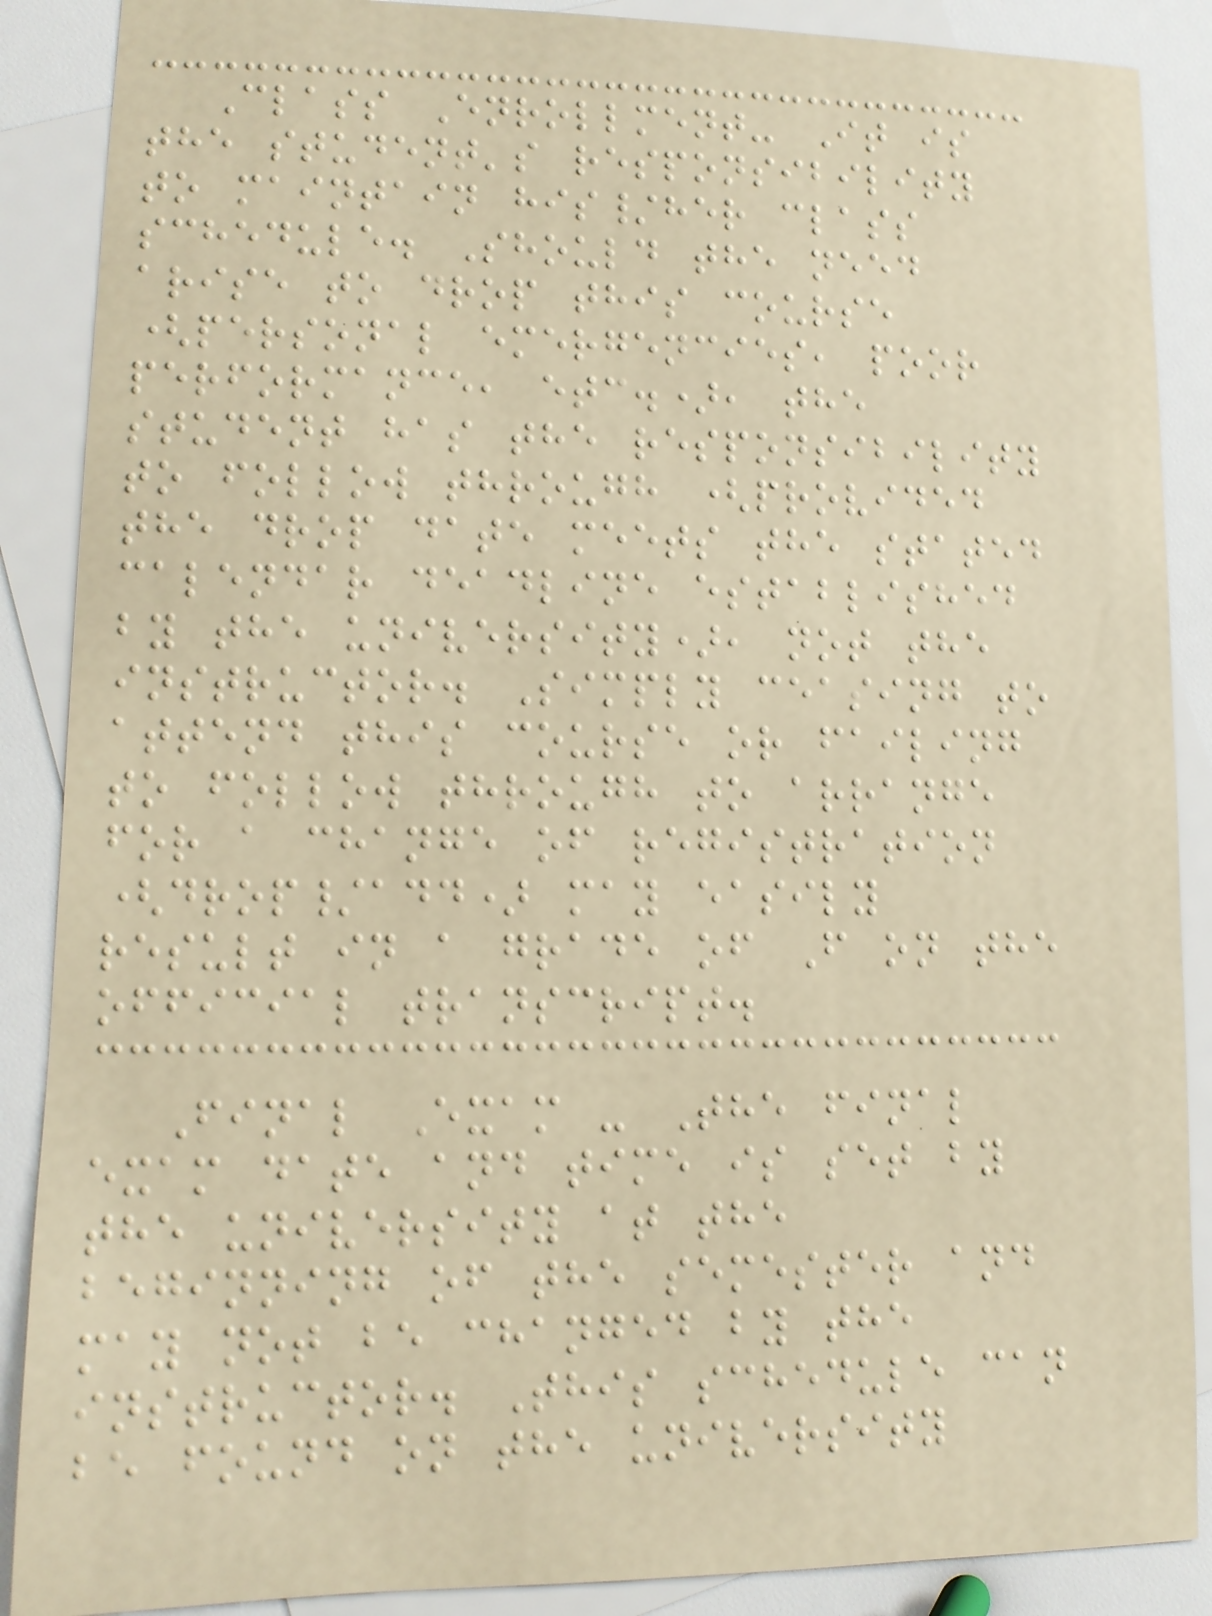Class Enrollment- It is
the student's responsibility
to maintain his/her class
schedule. Should the need
arise to drop this course
(personal emergencies, poor
performance, etc.), the
student has the responsibility
to follow through (provided
the drop date meets the stated
calendar deadline established
by the university), not the
instructor. Simply ceasing to
attend this course or failing
to follow through to arrange
for a change of registration
(drop/add) may easily
result in a grade of F on the
official transcript.
Final Exam - The final
exam date and time is set by
the university at the
beginning of the semester and
may not be changed by the
instructor. This schedule can
be found on the university
